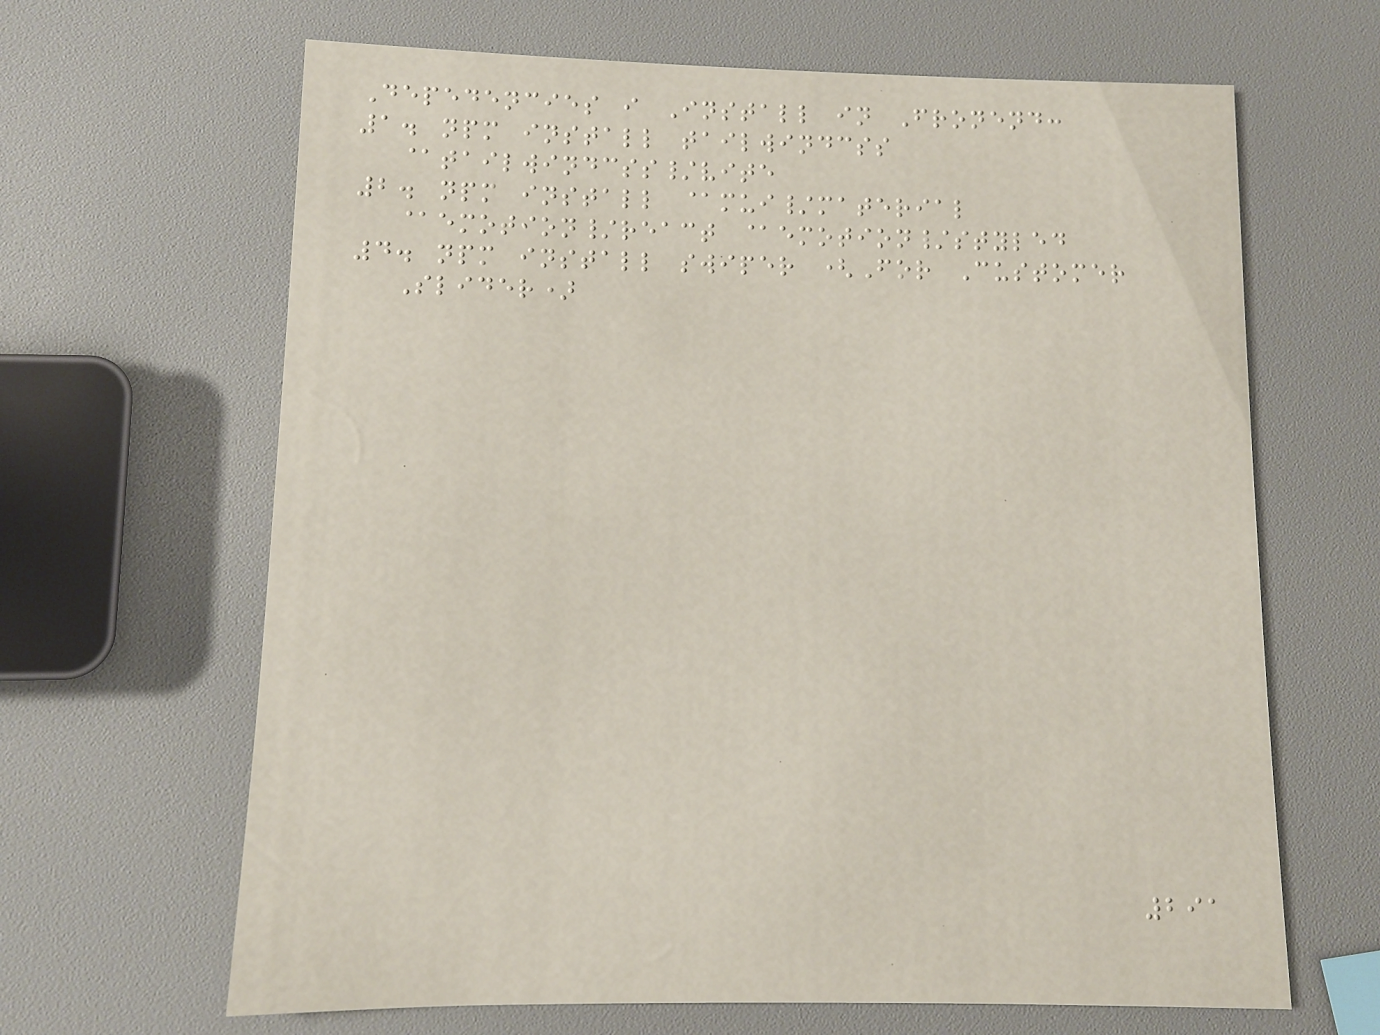Depedencies i Install in Fronend:
1. npm install tailwindcss
@tailwindcss/vite
2. npm install @mui/material
@emotion/react @emotion/styled
4. npm install swiper (For Customer
Slider)
291
